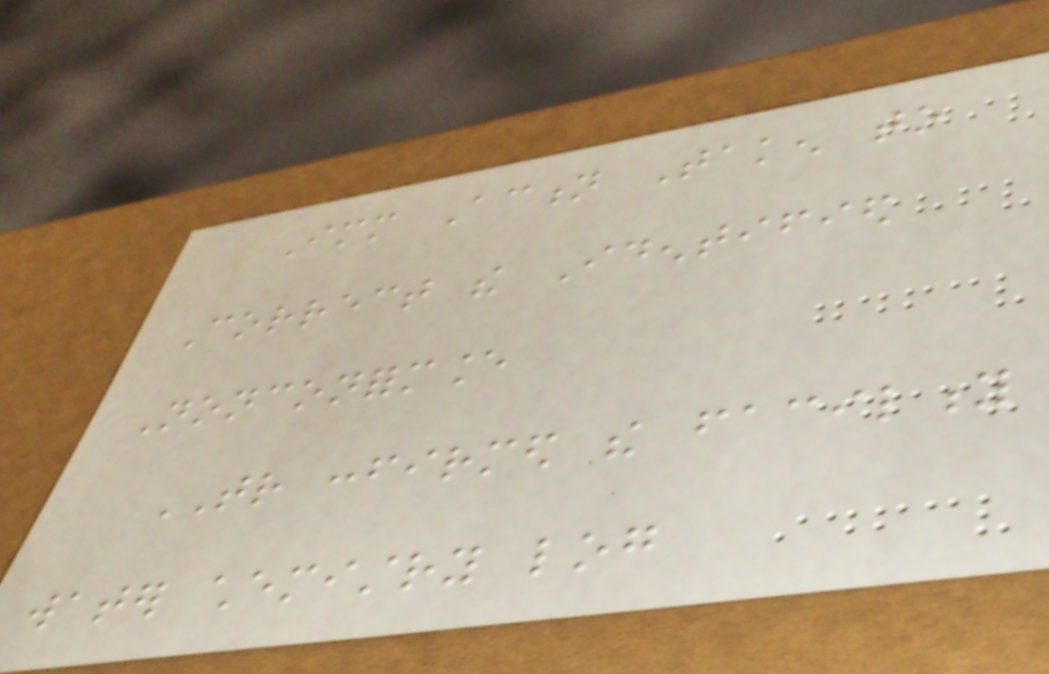Immediate Action Taken to
Correct the Identified
Nonconformance
TR confirmed the facility
water chemistry log
